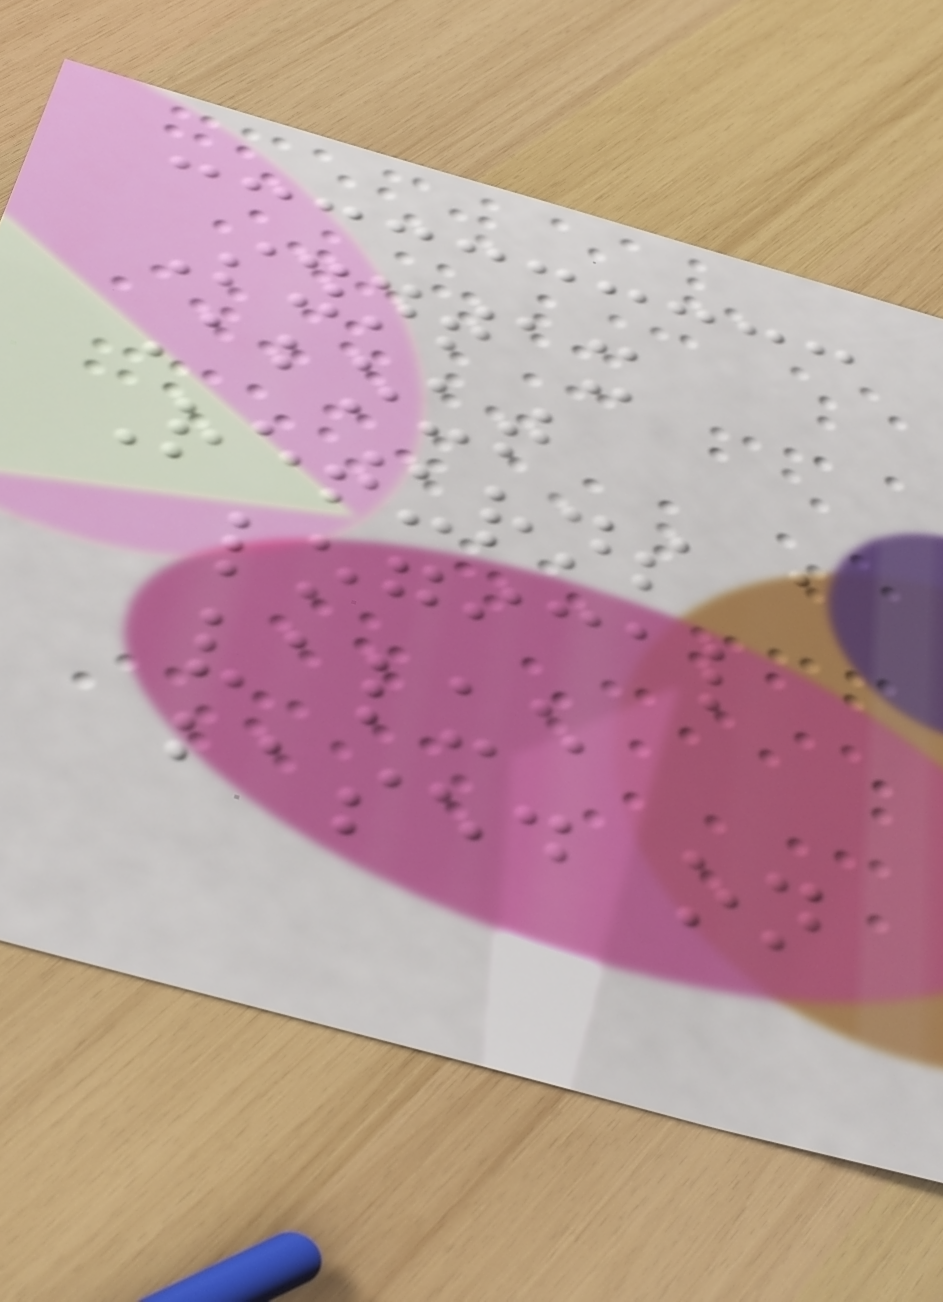Syntax
About
Returns a
logical
value
based on
